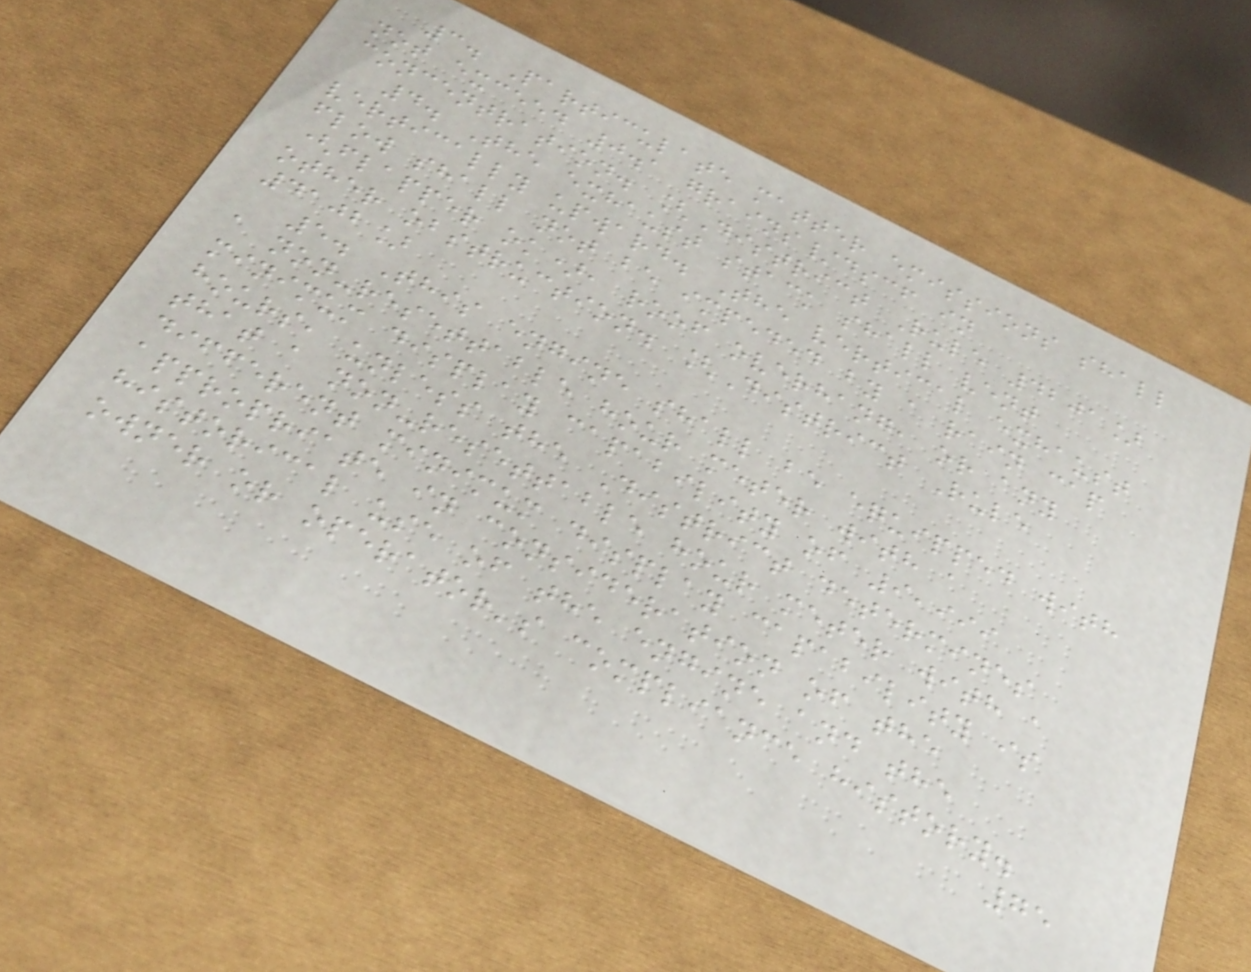3. Particulate matter emissions shall
not exceed 0.1 grains/dscf in
concentration. [District Rule 4201]
4. The exhaust stack shall vent
vertically upward. The vertical exhaust
flow shall not be impeded by a rain cap
(flapper ok), roof overhang, or any
other obstruction. [District Rule
4102]
5. This engine shall be equipped with
a non-resettable hour meter with a
minimum display capability of 9,999
hours, unless the District determines
that a non-resettable hour meter with a
different minimum display capability is
appropriate in consideration of the
historical use of the engine and the
owner or operator's compliance history.
75
